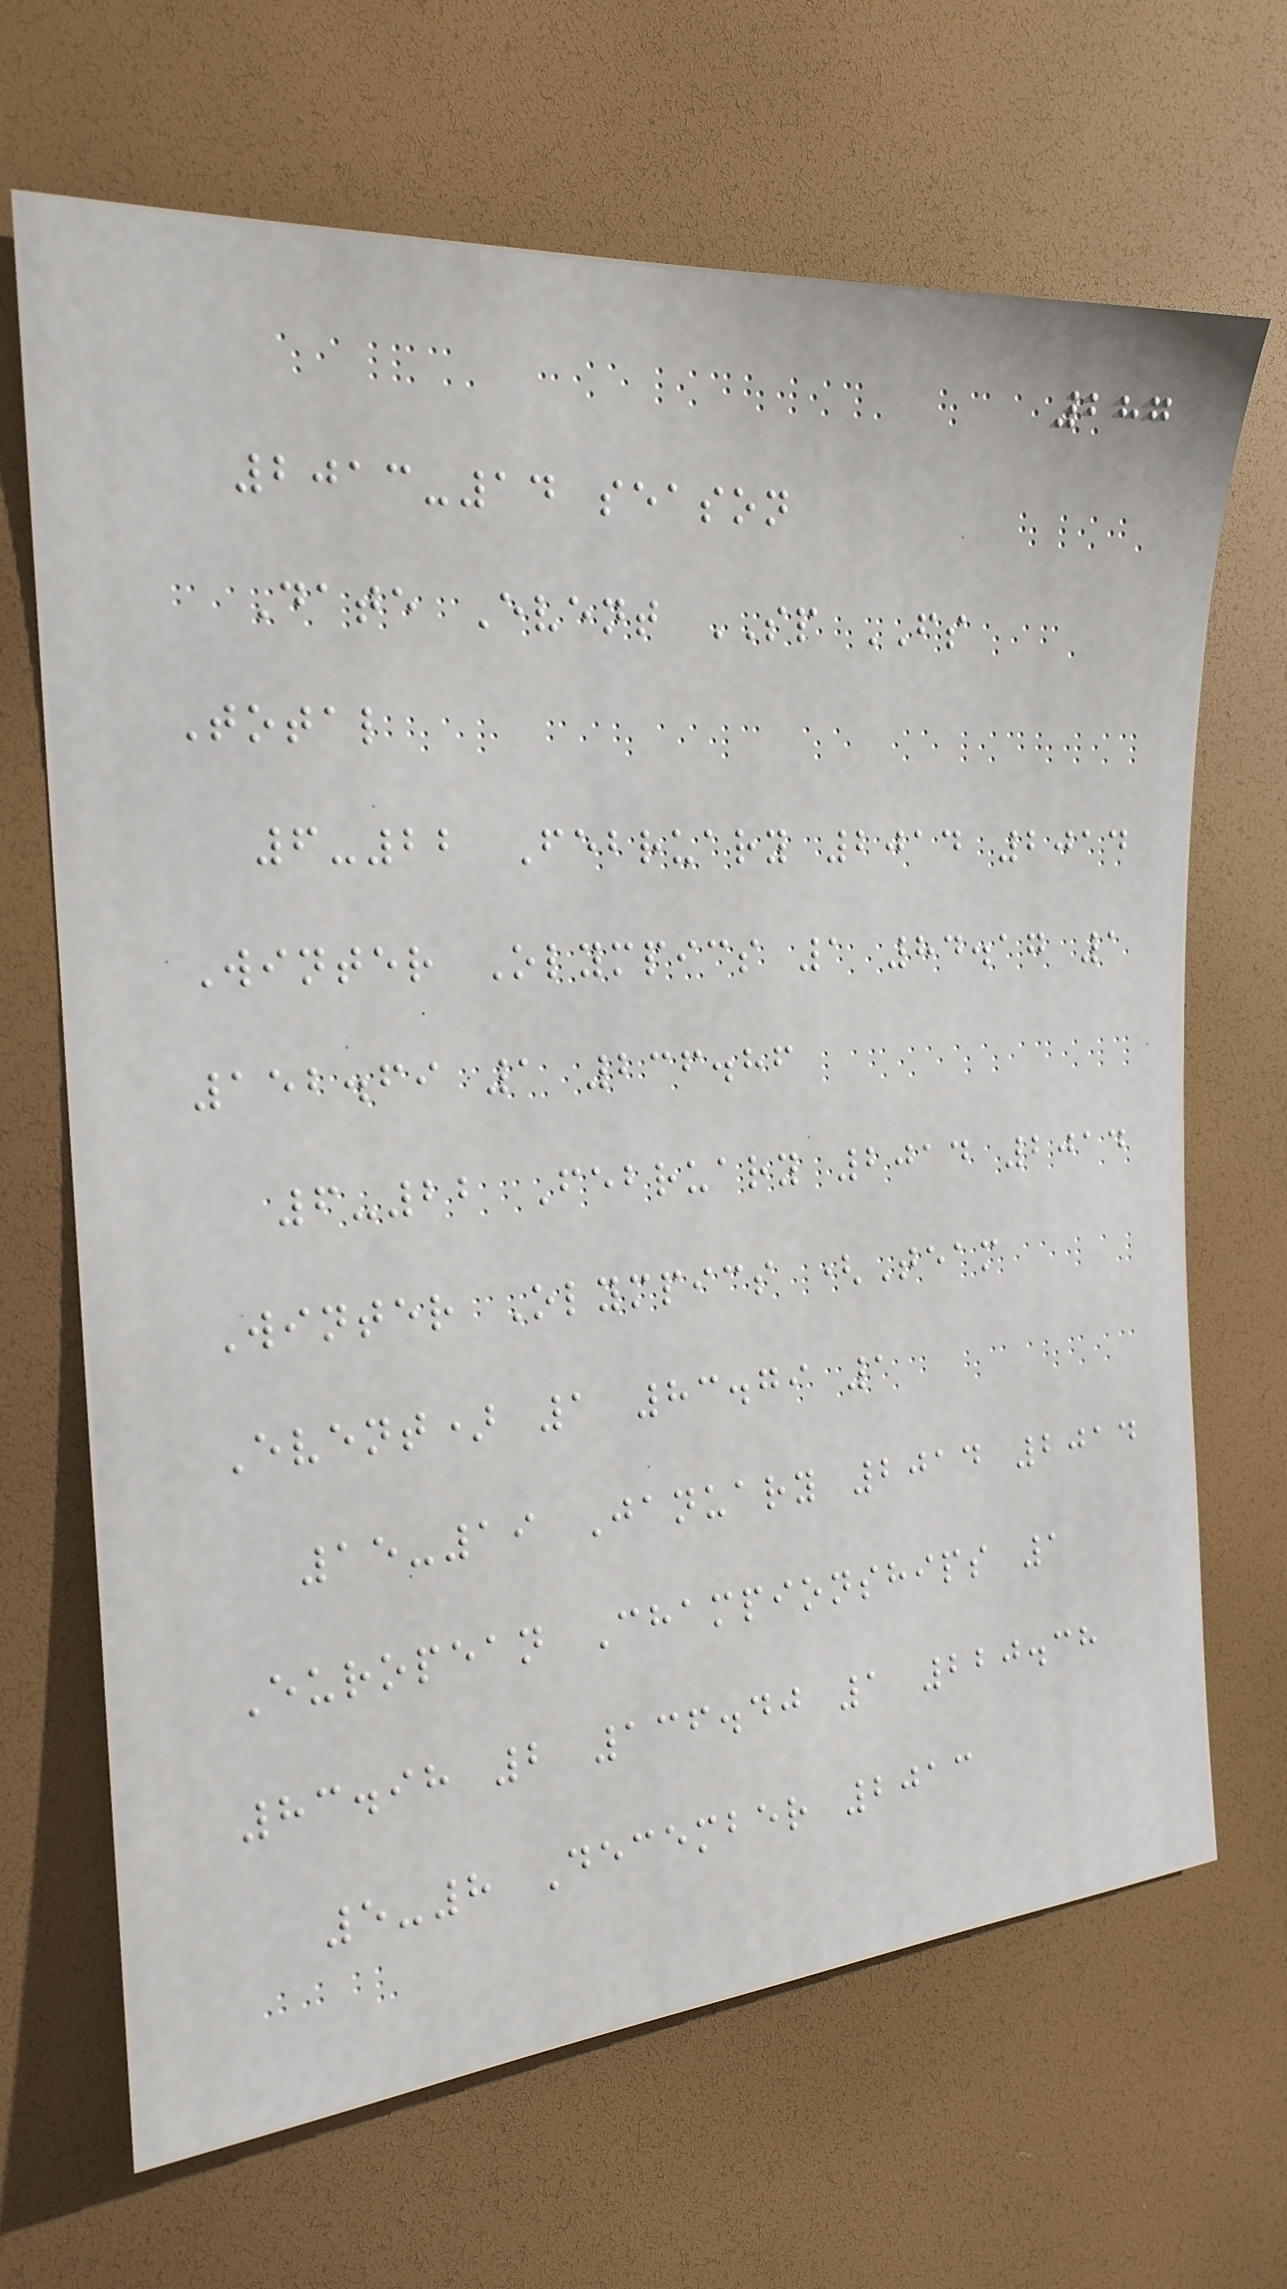287
2013-14 season
Date Event SP FS
Total
6-22 February 2014 2014
Winter Olympics 1 84.17 1
152.69 1 236.86
6-22 February 2014 2014
Winter Olympics (Team
Event) 1 83.79 1
15-19 January 2014 2014
European Championships 1
83.98 2 136.40 1 220.38
5-8 December 2013
